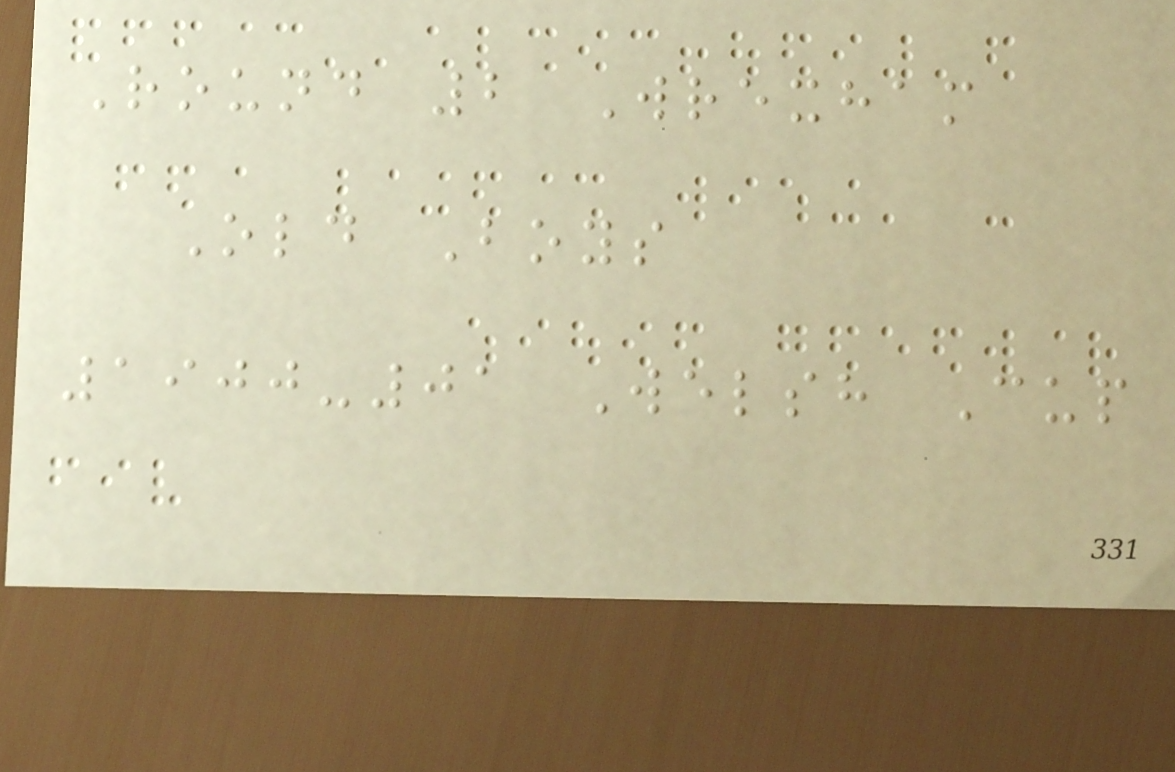Round 2 Wrexham
Old Boys
1900-01 Welsh Cup
